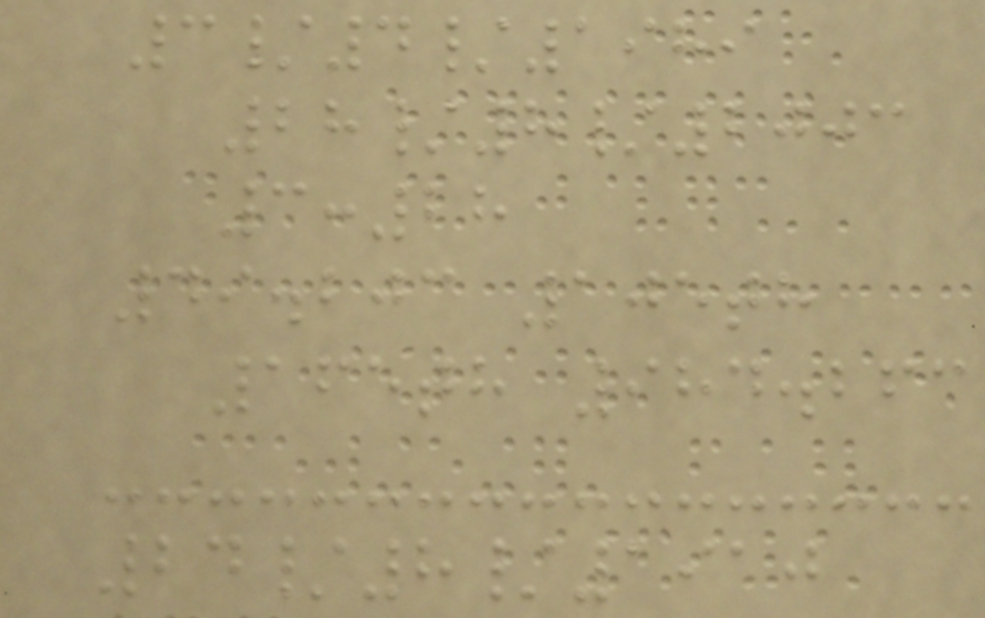3/4/1989
28/8/2003
3:28
49.203 105th
165th 984.263
24/8/1910
